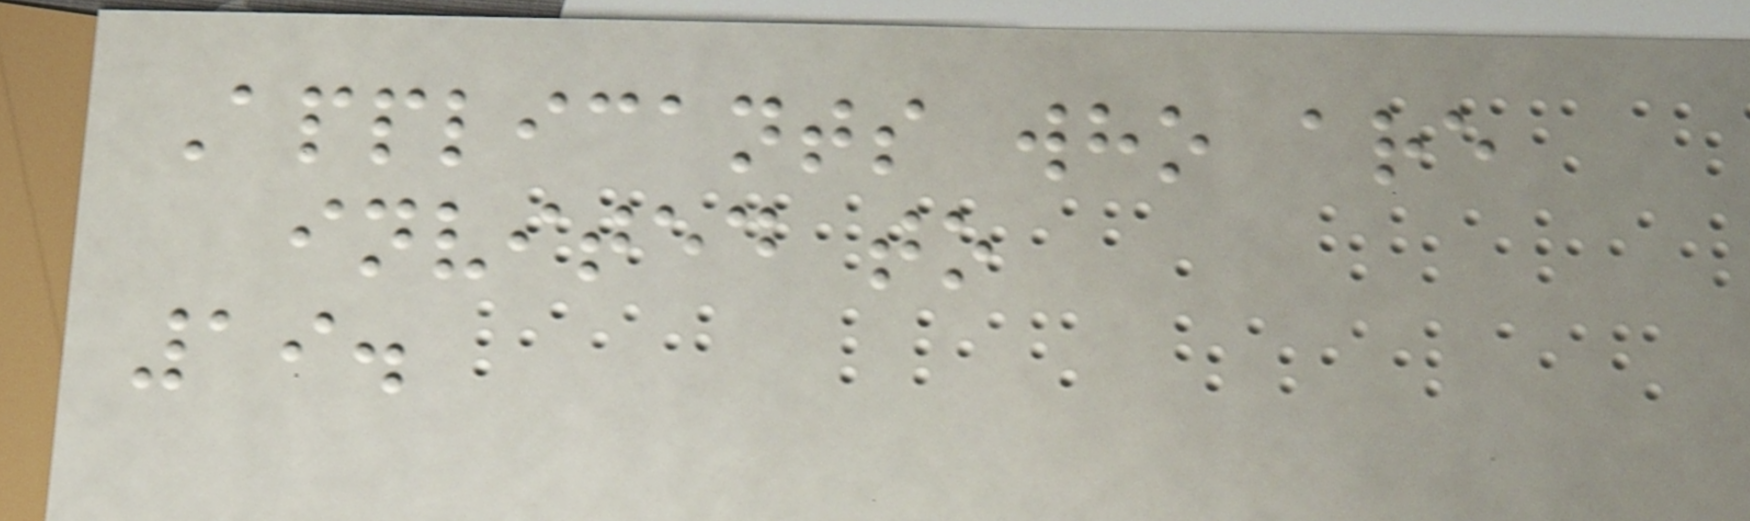Applicants who are
invited to
19.
